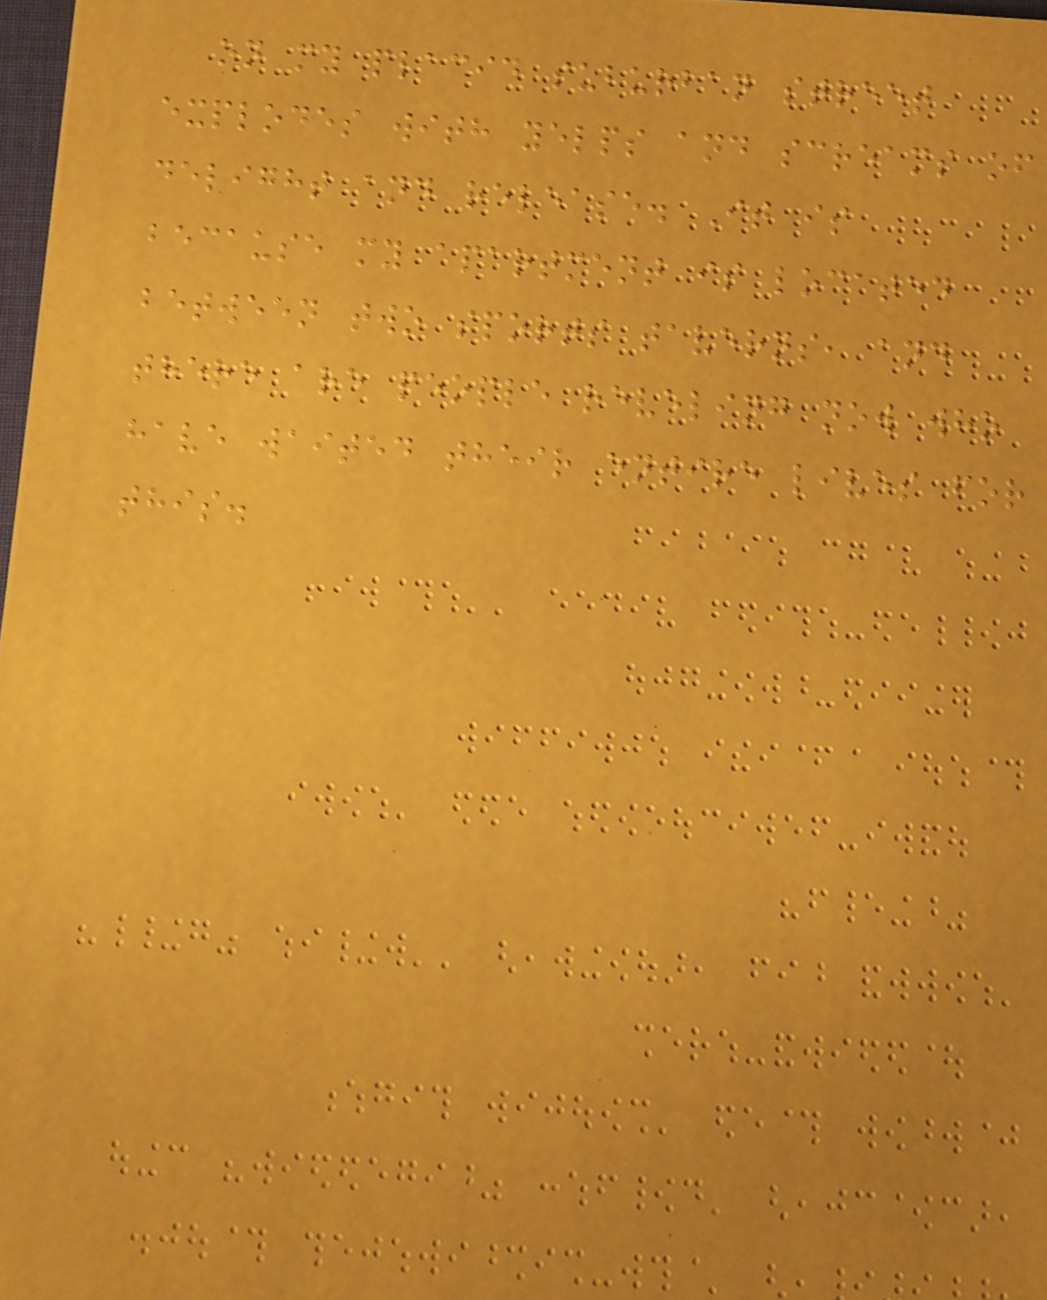on my placid suburban street
explodes with yelps and screams of
delight and release. It is
because my apartment is located
between two sports taverns, and
there are people reveling now who
have waited their entire lives for
this.
